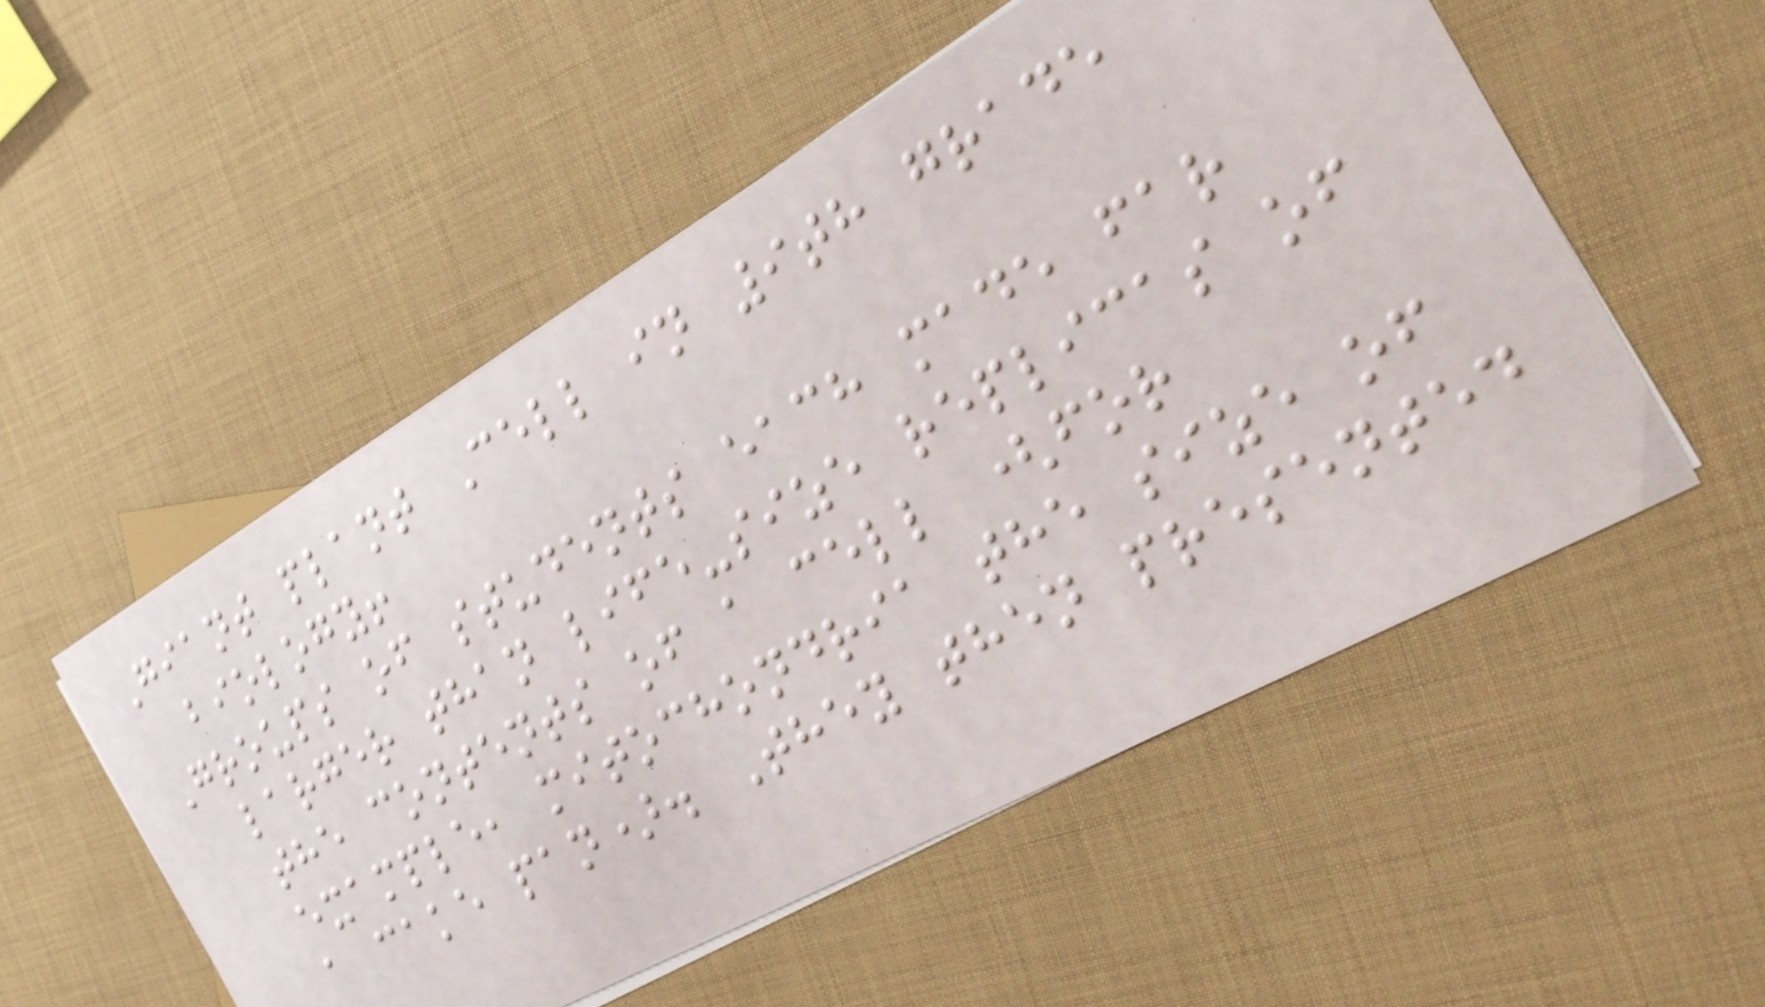Giant plant Cell in 9th grade
biology!
Groups of students each made far
larger than life-size replicas of
the contents of a cell (for
example, mitochondria the size of
a cake pan). They then presented
